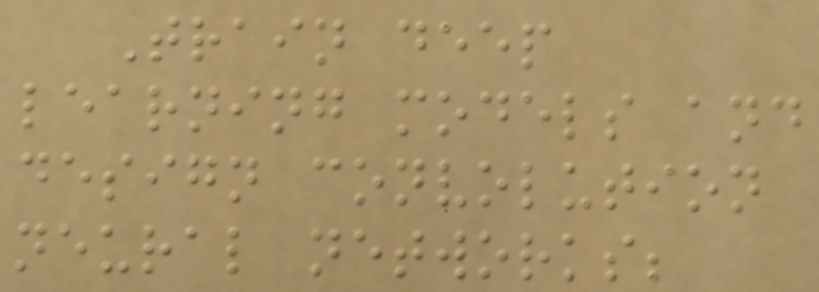Train deep
learning models and
design convolution
neural networks;
